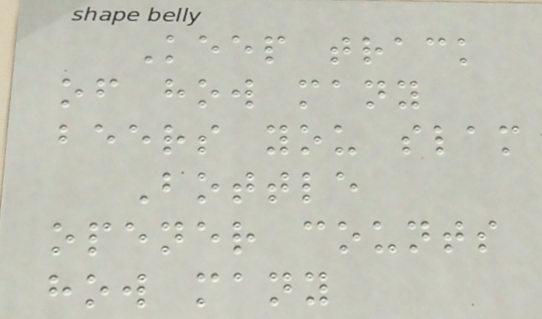Keep track
of how many
beers you slam
Bottle
opener counts
how many
